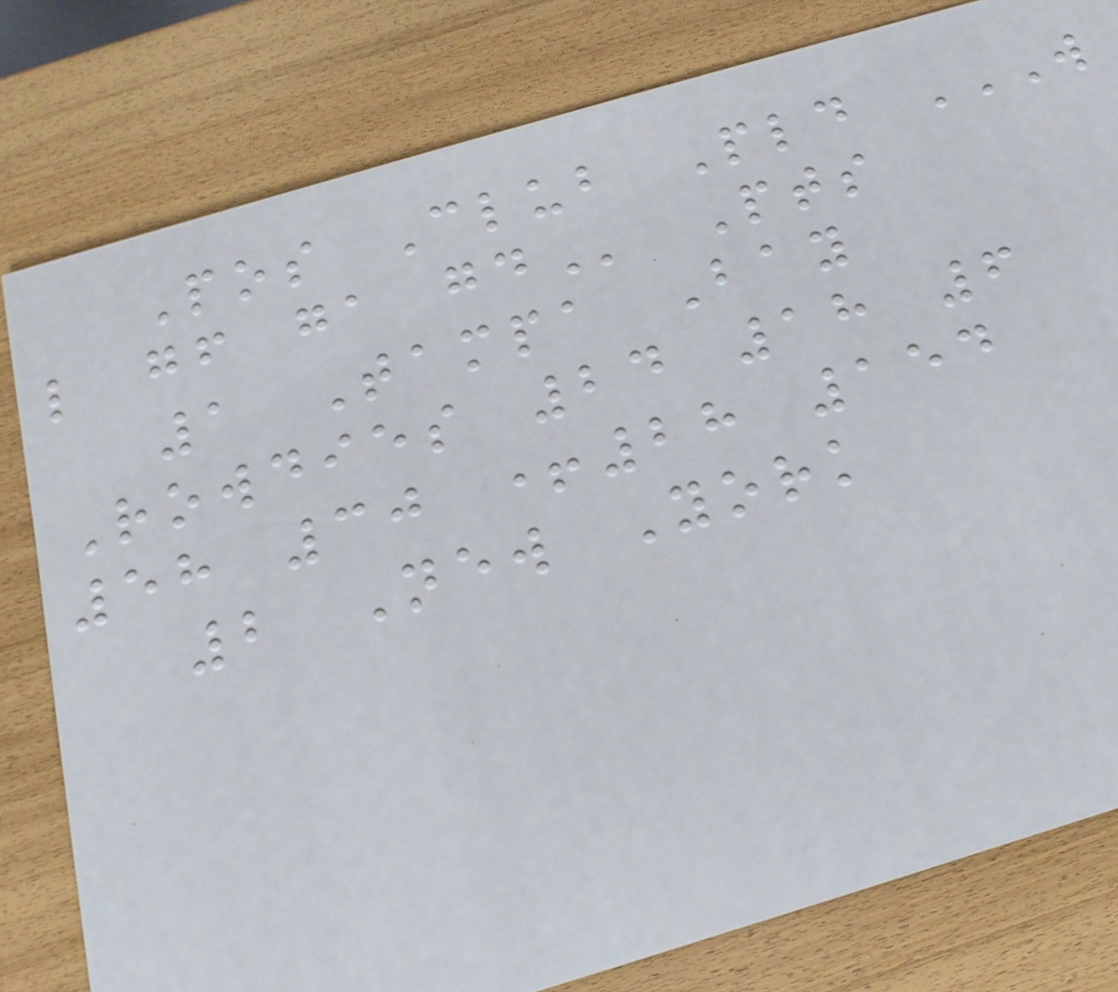Pos Club Pld W
L GF GA GD Pts
1 Tampa Bay
Rowdies 24 18 6
58 30 +28 154
2 New York
